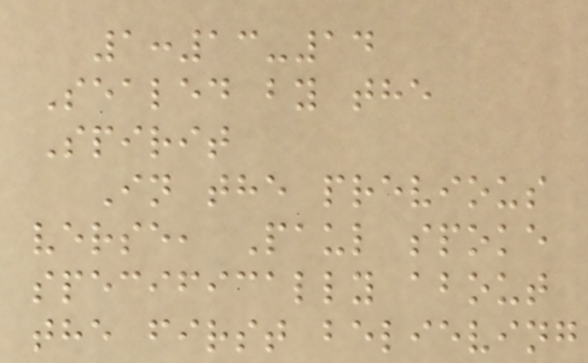1:13-14
Sealed by the
Spirit
In the previous
verse, Paul spoke
specifically about
the first believing
